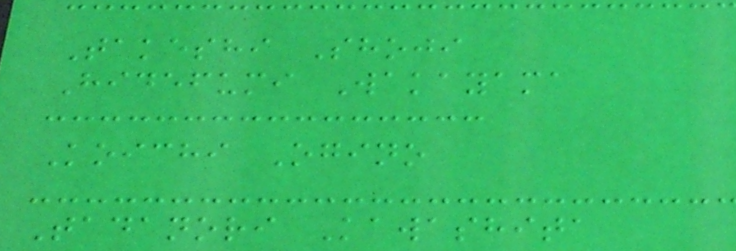Takeshi Shoji
Hidefumi Wakayama
Koichi Ogino
Tadanori Kawashita
